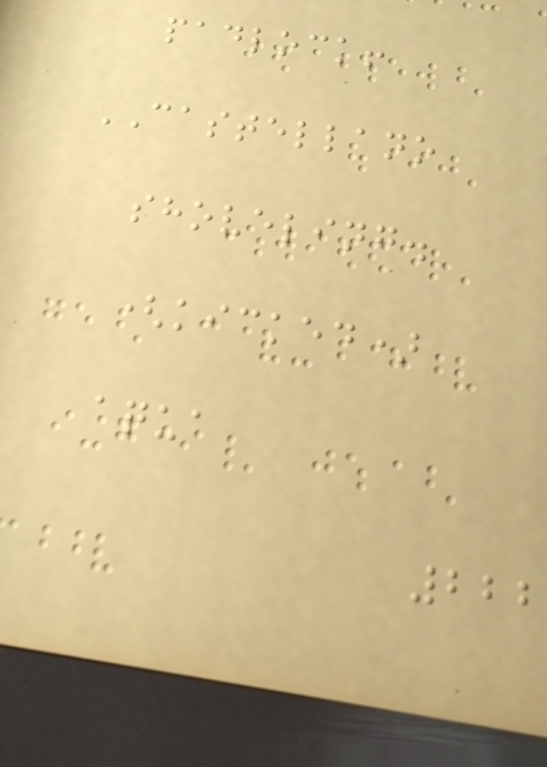padlock!
CASTELLANO
shoveling.
(kicked)
aqua
222
